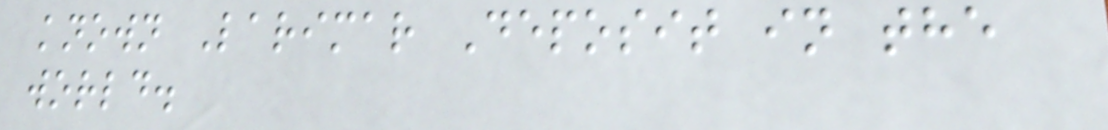known Larimar Deposit in the
world.
